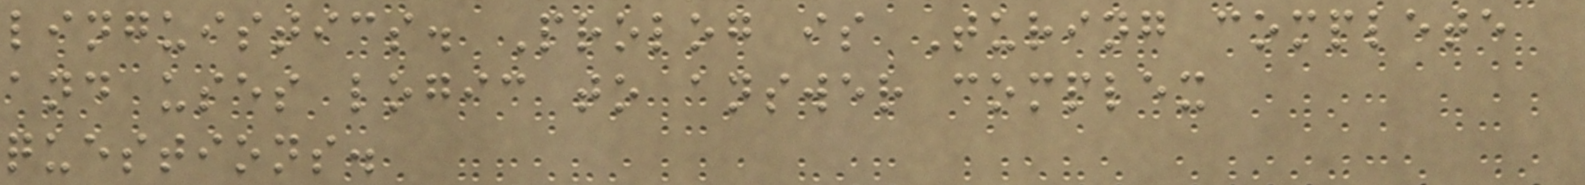linguistics. Prolog is Turing complete
and uses logic to answer complex
questions.
